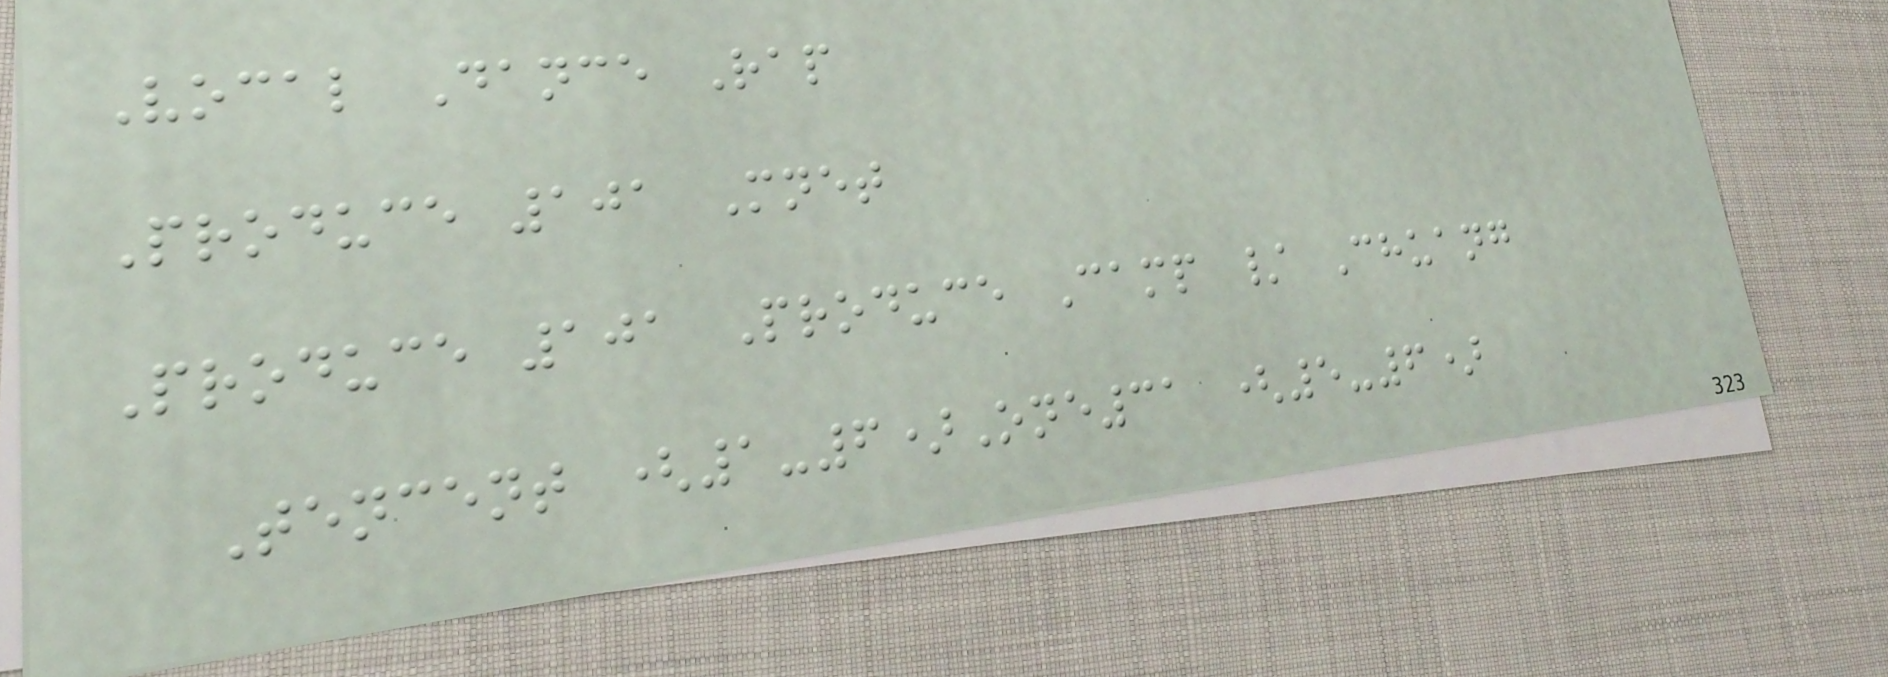Vocal Dance Rap
Produce 101 Mnet
Produce 101 Produce Camp / Chuang
Tencent (1-6)One31 (5-6)
